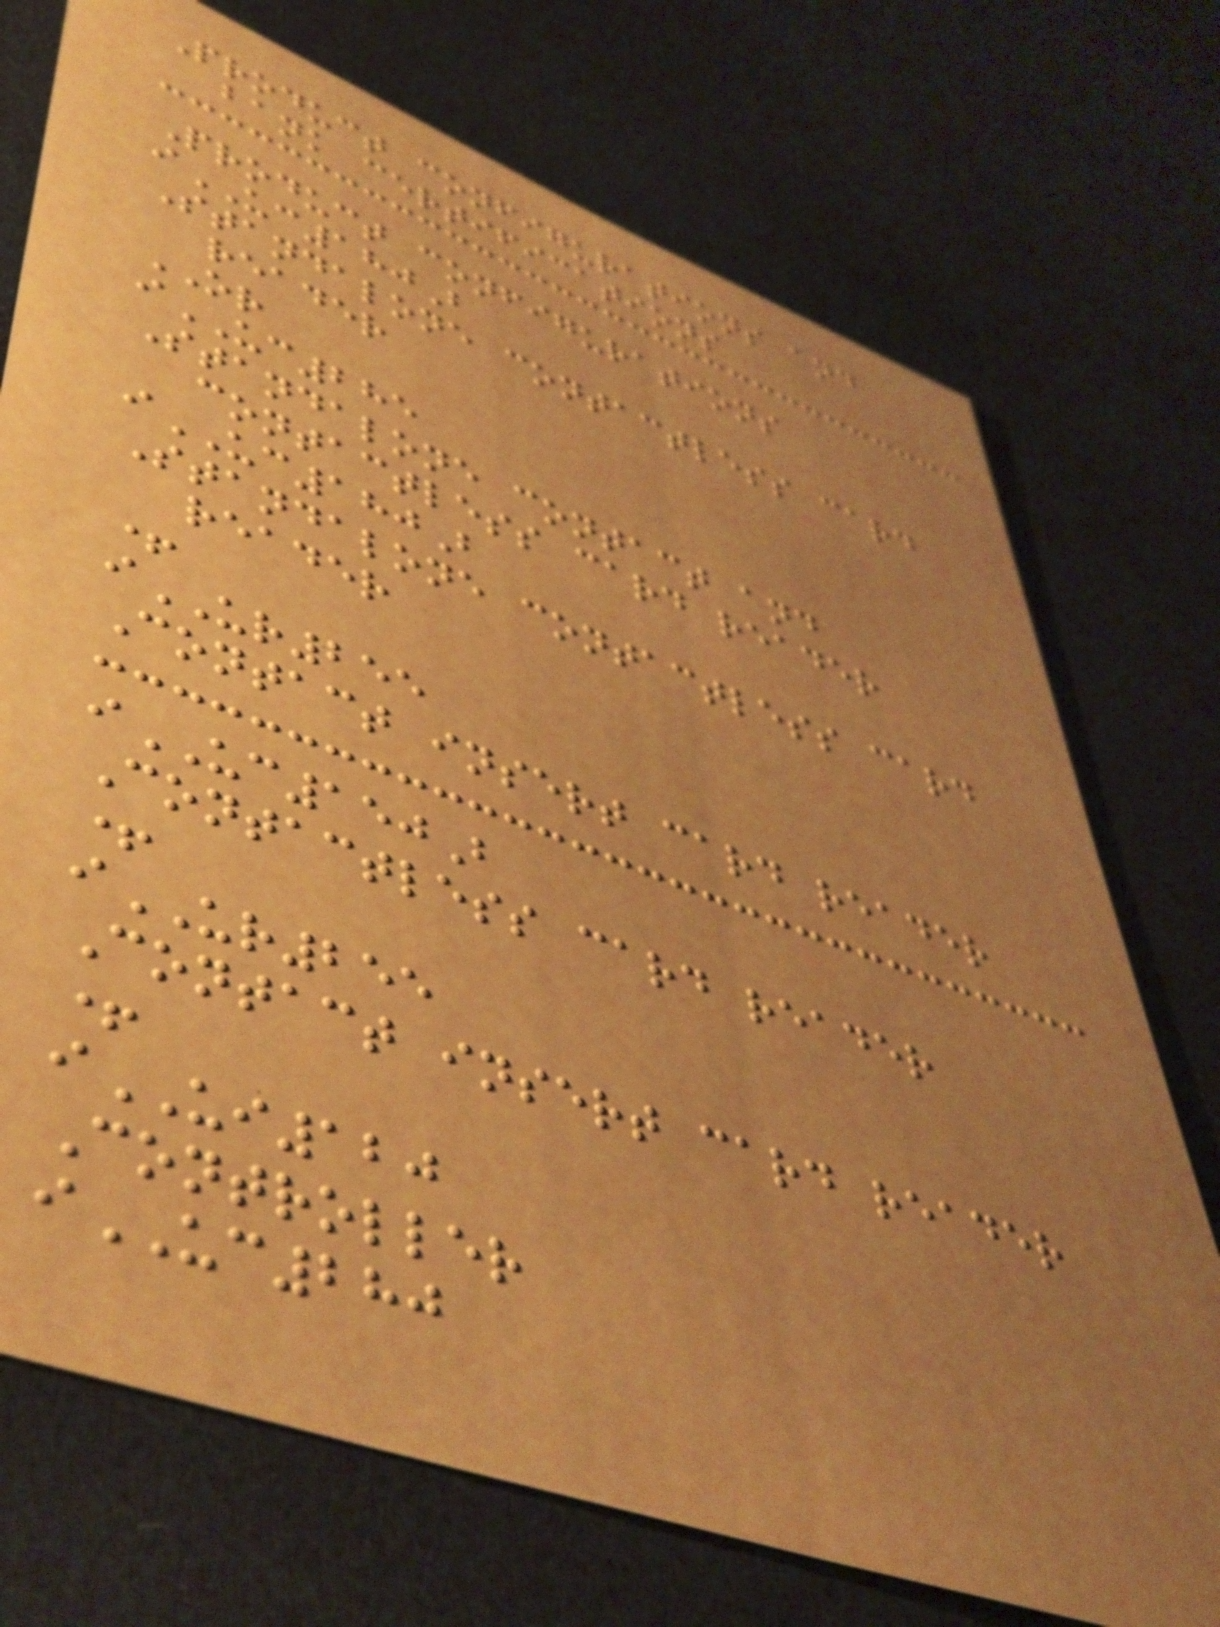Product configurations and
bank certifications
Product configurations
iUC180B
Standalone contactless card
reader
OR
iUC285
Standalone contact and
contactless card reader
iUC180B
Standalone contactless card
reader
+
iUR255
Contact insert card reader
iUC150B
Contactless card reader
+
iUR255
Contact insert card reader
+
iUI120
Controller
iUC280
